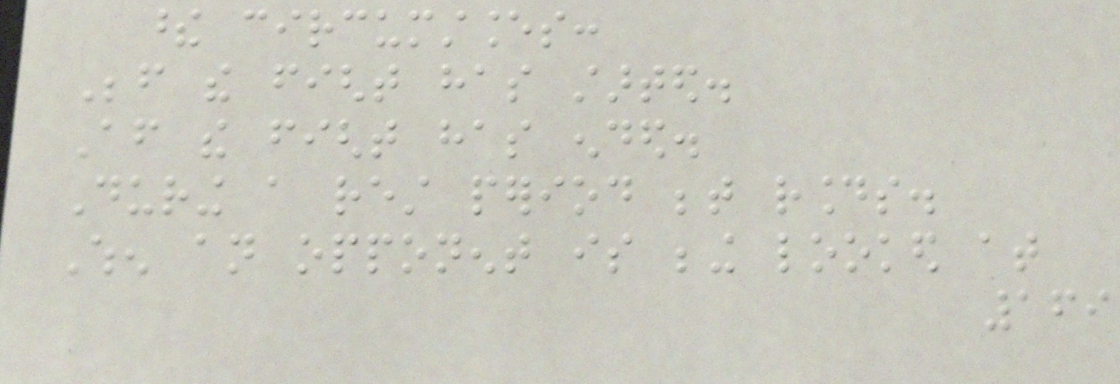these circumstances:
Before the fight has started.
After the fight has ended.
During a rest period between rounds.
When an opponent is being looked at
169
